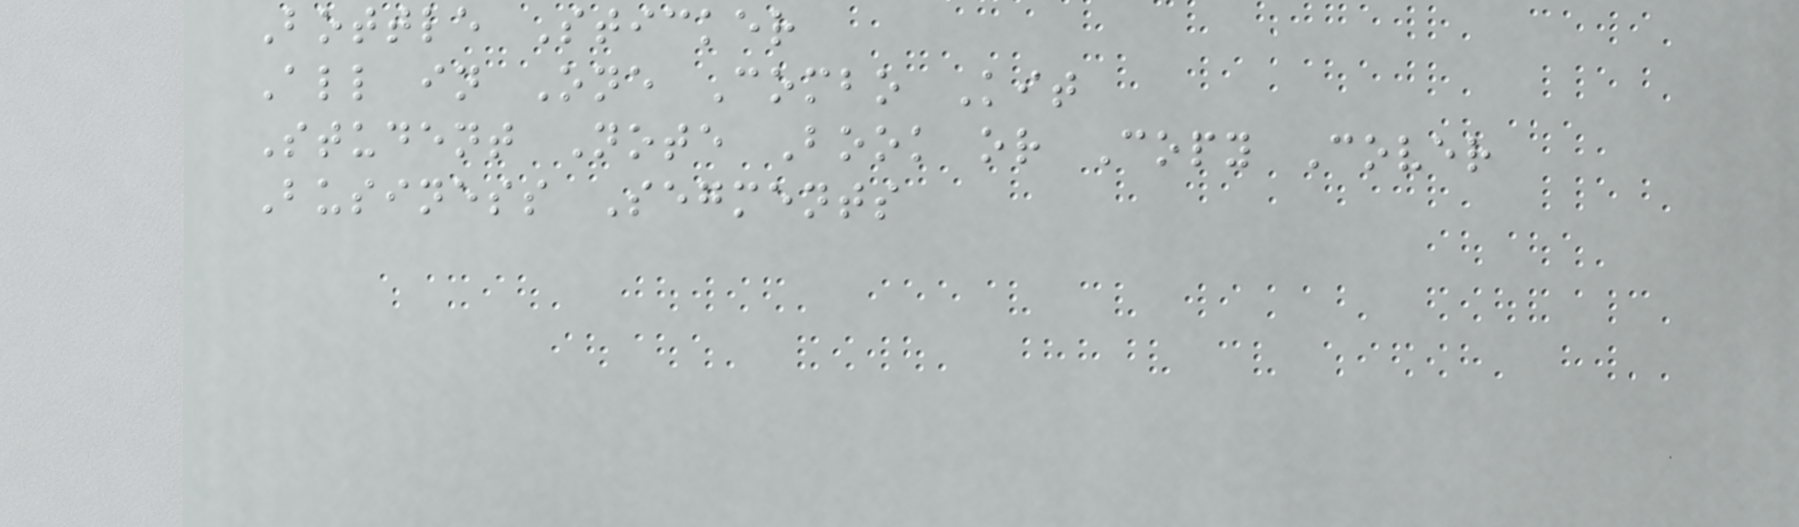Bottle Sticker
All in One Combo Kit
Student Note Book or Copy Cover
Business Segments
